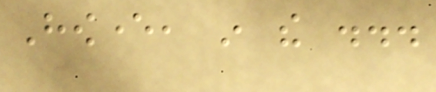However, in the ...
